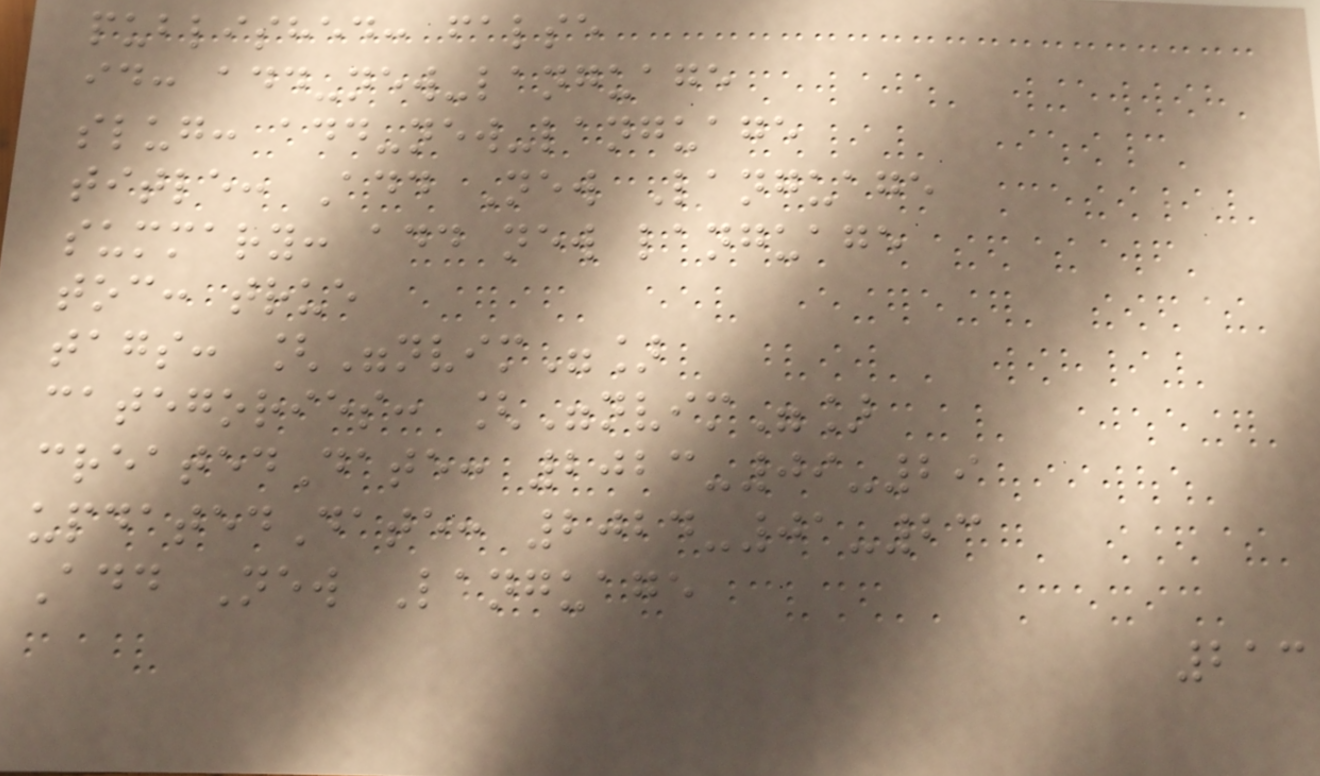published: false
id: add-new-language
slug: add-new-language
title: Add New Language
summary: add new language
toc: true
tags: ["nvim"]
categories: ["nvim"]
createdDate: 2023-09-29
updatedDate: 2024-01-23
Add New Language
213
